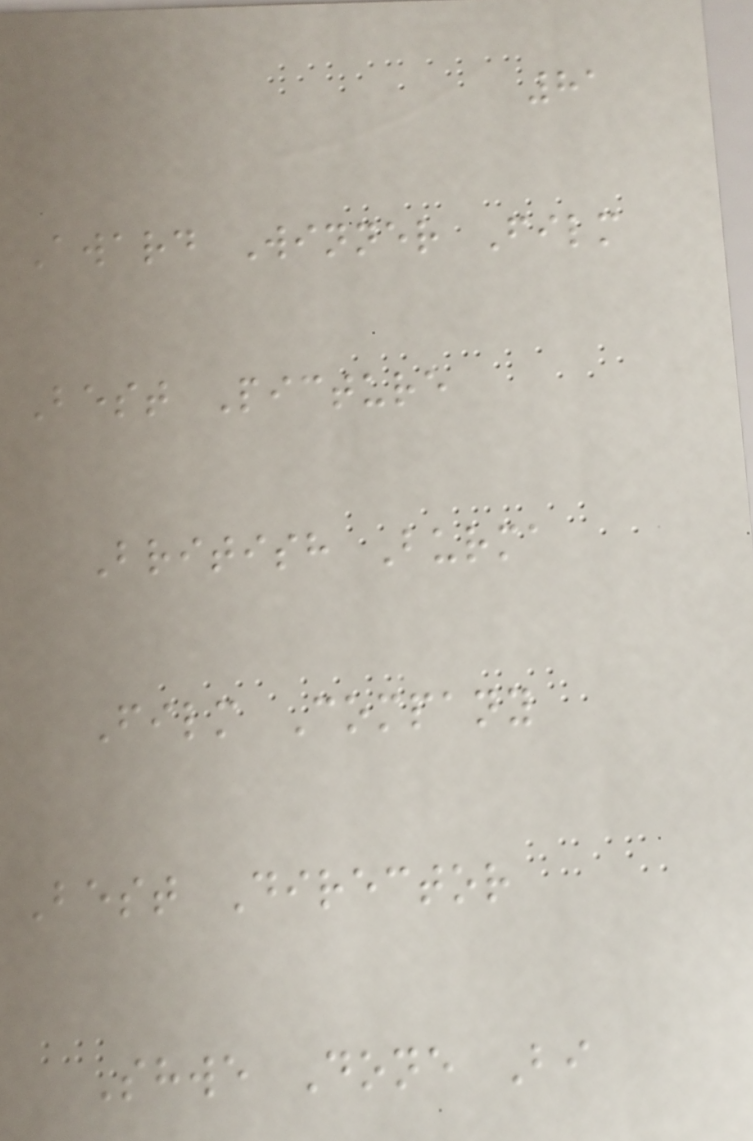81
Award Winner Film
Best Picture
British Burma
Film Company
Best Director
Shwe Done Bi
